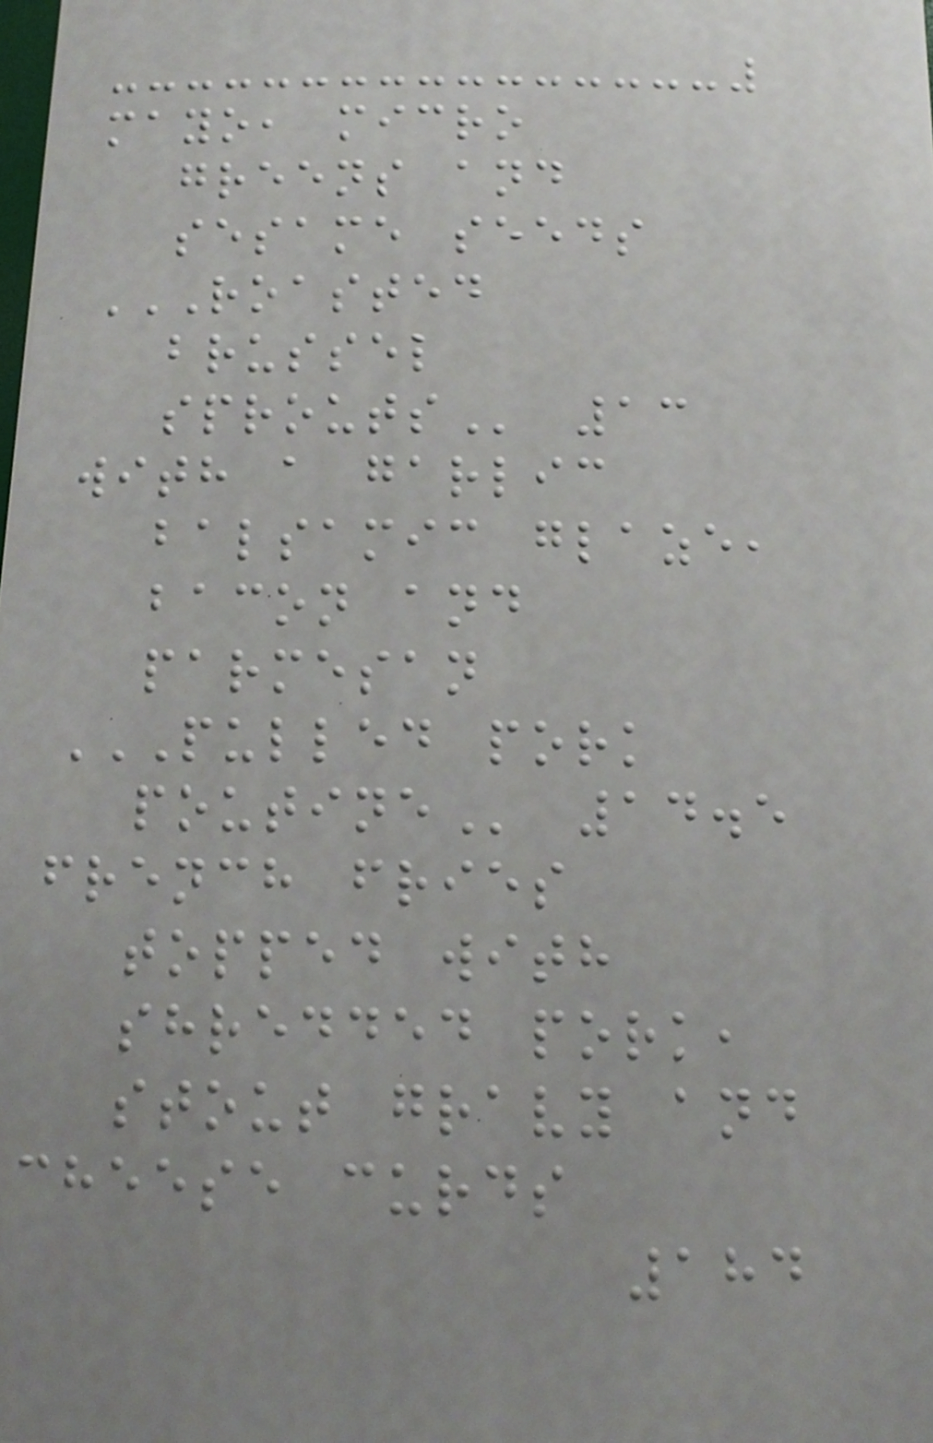mayo, micro
greens and
sesame seeds
ROASTED
BRUSSEL
SPROUTS 13
with a garlic
balsamic glaze,
bacon and
parmesan
PULLED PORK
POUTINE 14.5
french fries
topped with
shredded pork,
stout gravy and
cheese curds
184
